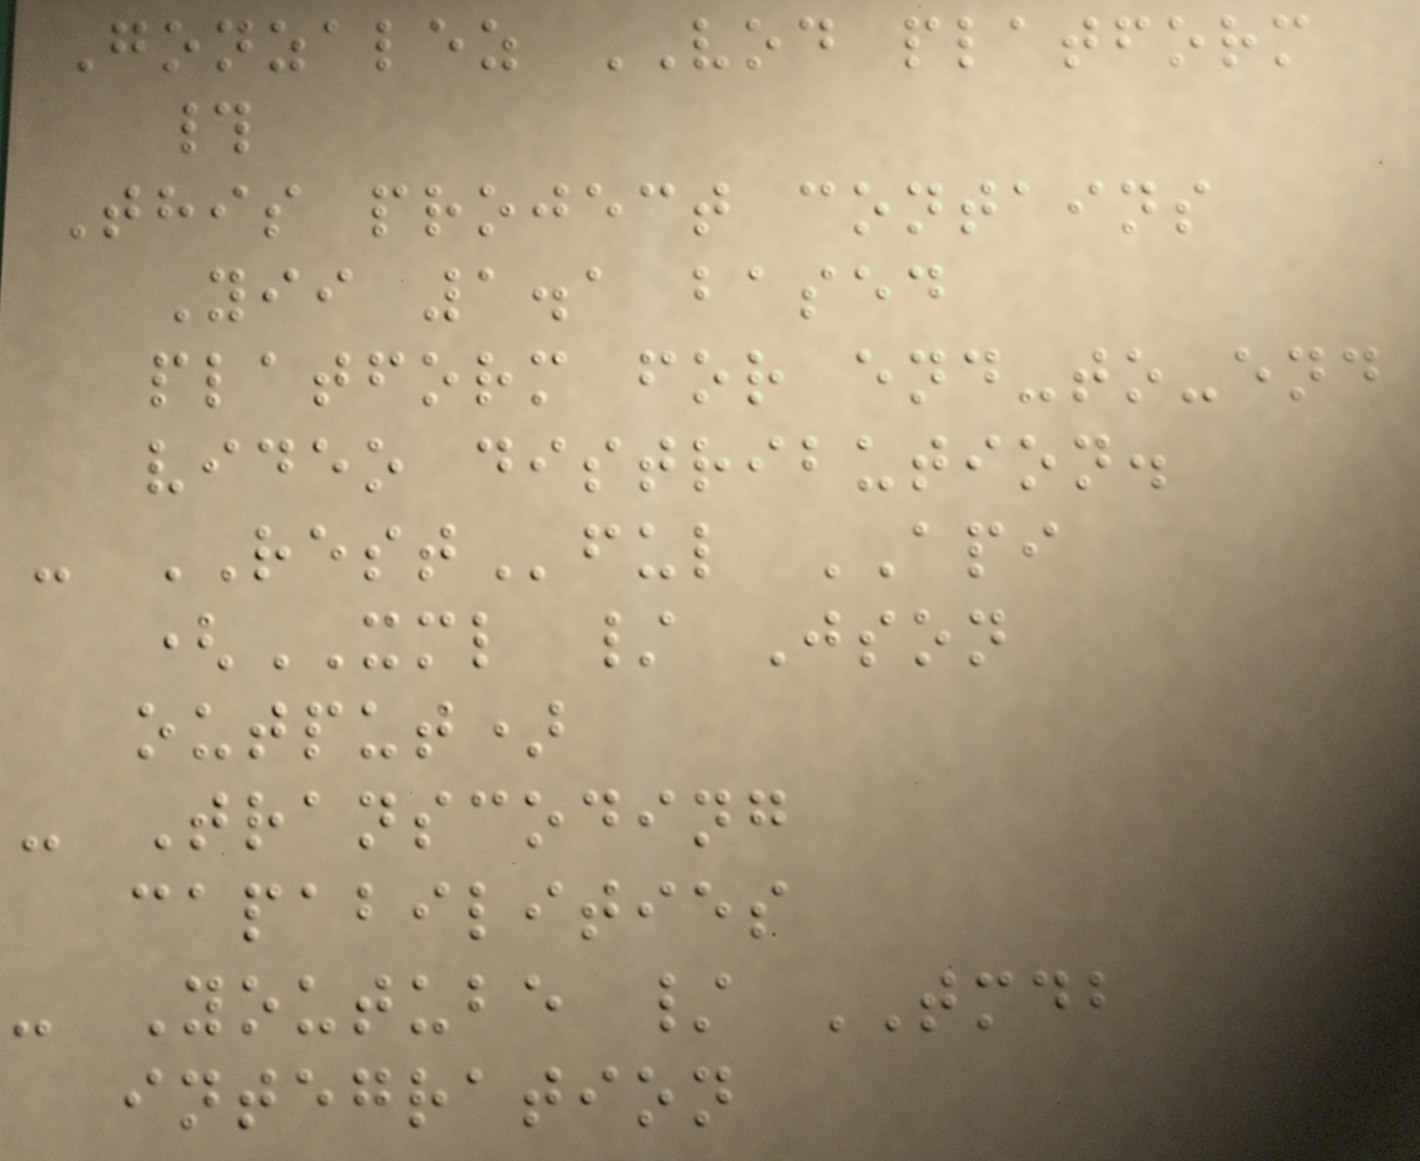Gonzalez VOD platform
#
This project contains
Yii 1.1 based
platform for end-to-end
video distribution.
- RESTful API
(XML / Json
output)
- Transcoding
capabilities
- Youtube / TMDB
integration
